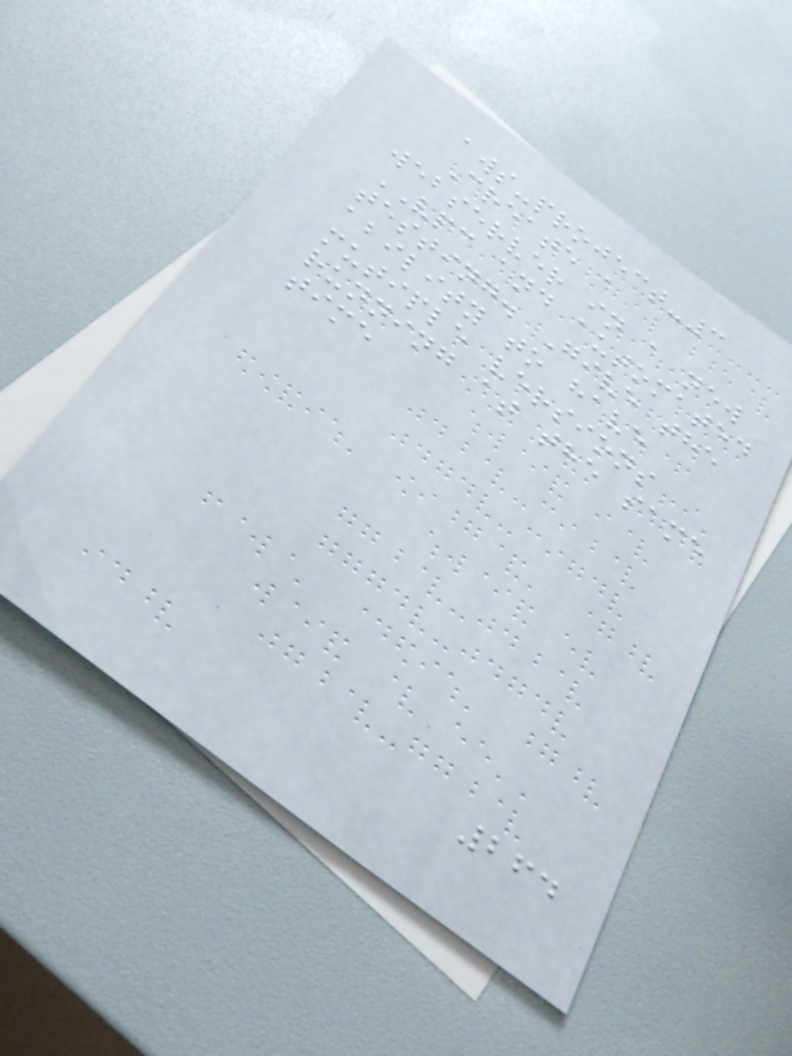aws-project-3
Create a
webserver in a new
VPC and automated
testing. Give the
ability to have
mutiple versions
running at the same
time
264
